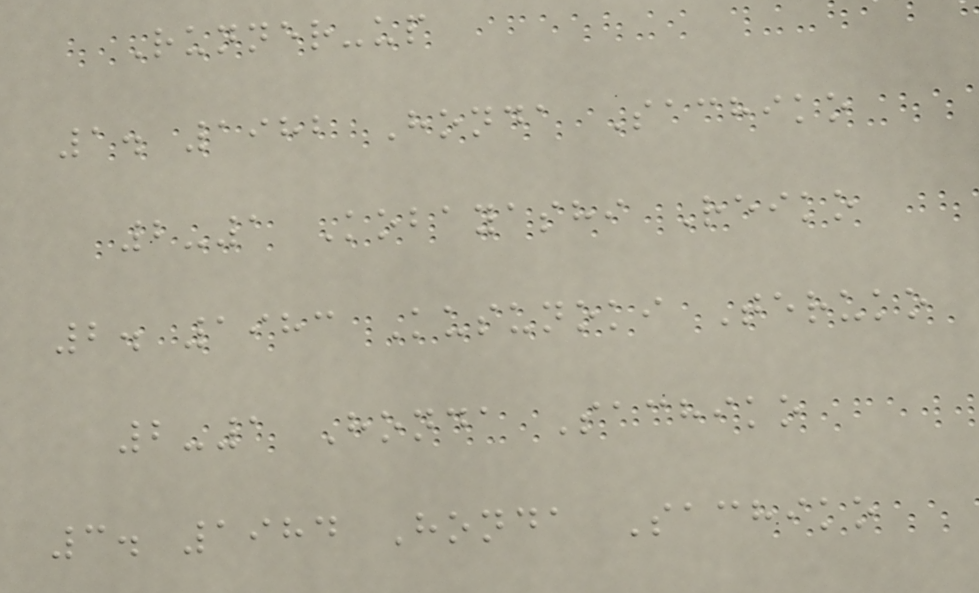Runner-up
1. 1982 Honda Sachiko
2-1 Kobayashi Reiko
2. 1983 Kusunoki Teruko
2-1 Honda Sachiko
3. 1984 Honda Sachiko
